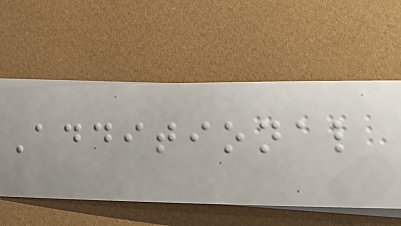Additional
